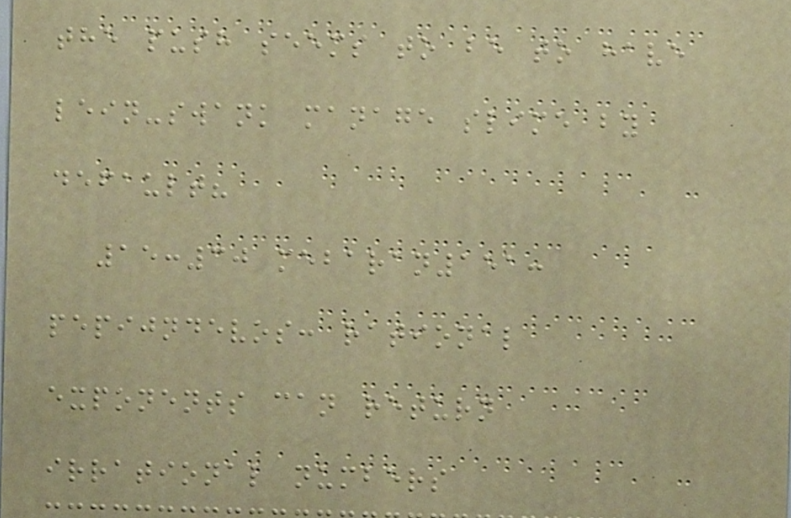the push seems to be to have
lein-swank manage slime by
default?
15:30 mebaran151:
pepijndevos: rational
exponents can return
irrational numbers
